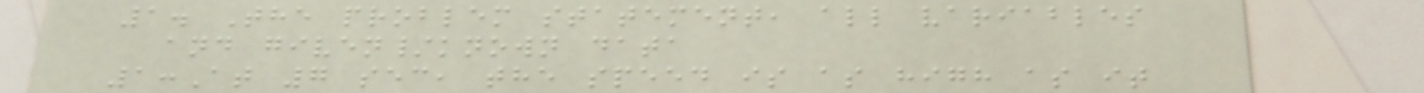1. The problem statement, all variables
and given/known data
1:At 7 sec, the speed is as high as it
